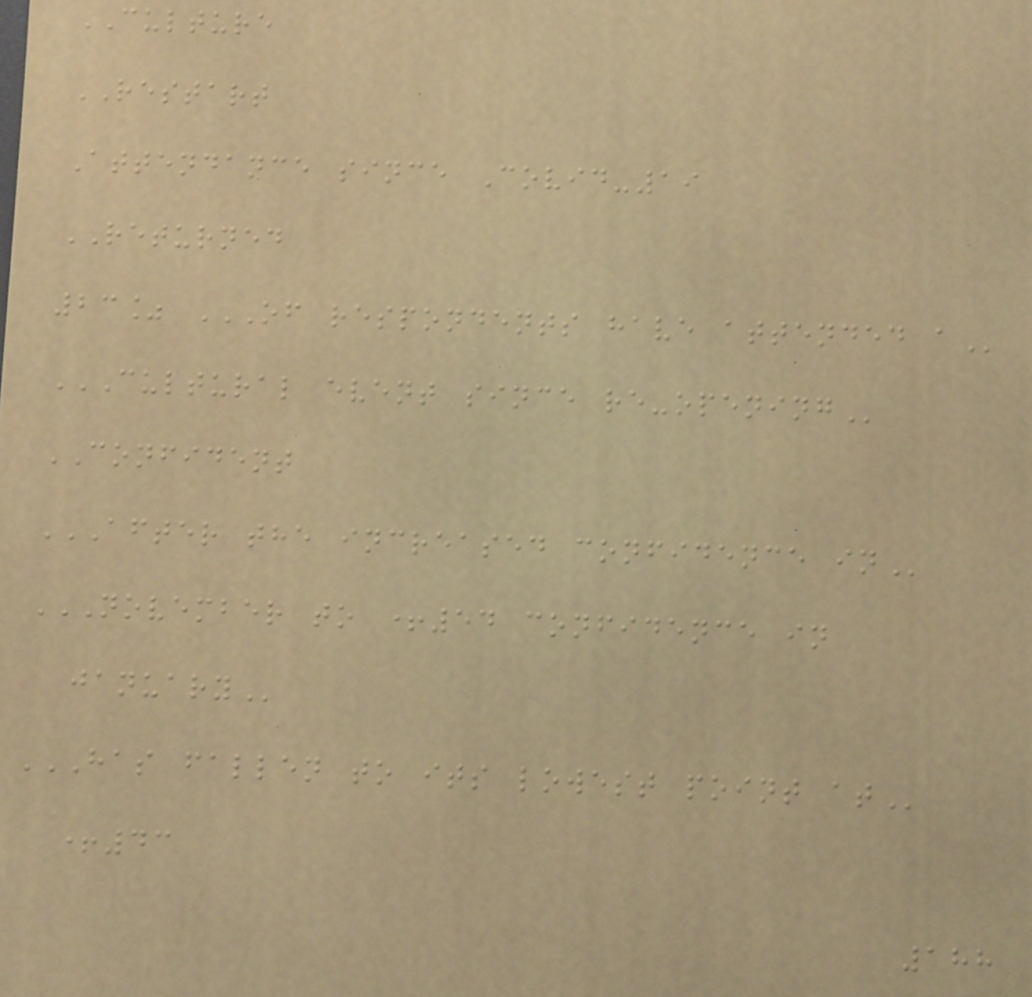CULTURE
RESTART
Attendance since Covid-19
RETURNED
23% OF RESPONDENTS HAVE ATTENDED A
CULTURAL EVENT SINCE RE-OPENING
CONFIDENT
AFTER THE INCREASED CONFIDENCE IN
NOVEMBER TO +54 CONFIDENCE IN
JANUARY
HAS FALLEN TO ITS LOWEST POINT AT
+43
188
